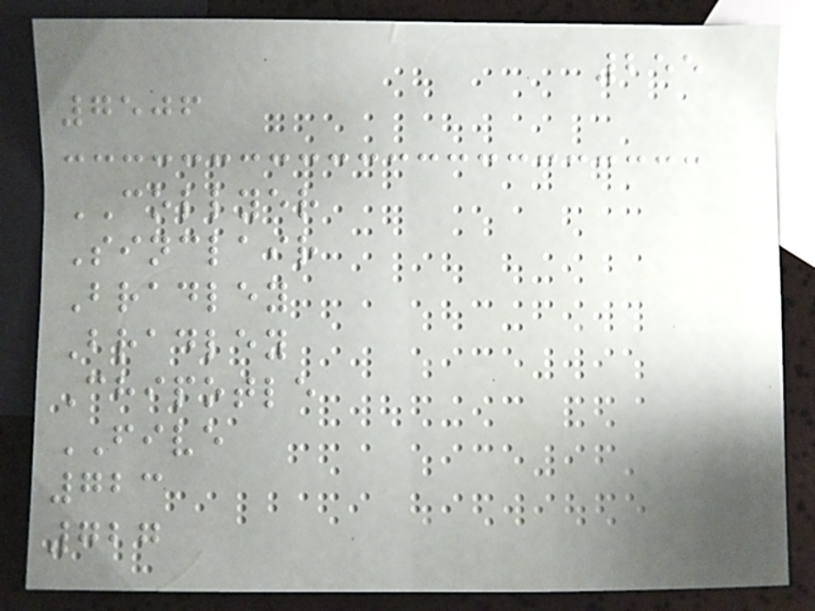255
7506
COLLYER
Sinclair
Bradley
Bradley
Chipotle
FIVE
723
727
